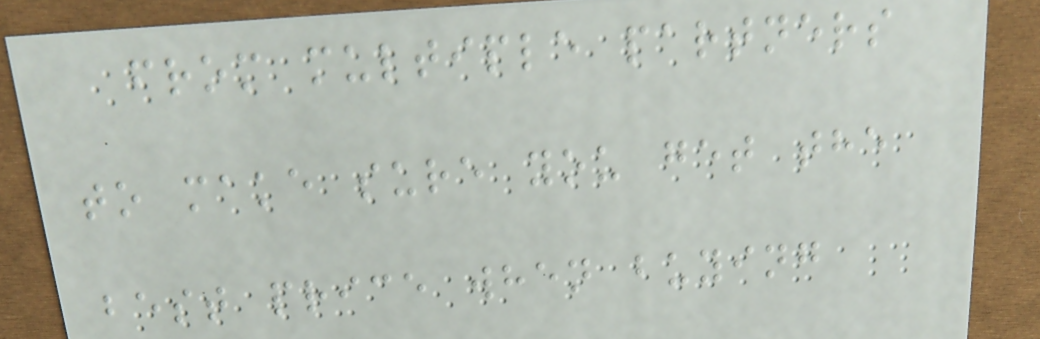from multiple partners
to make sure you get the
best price when buying
